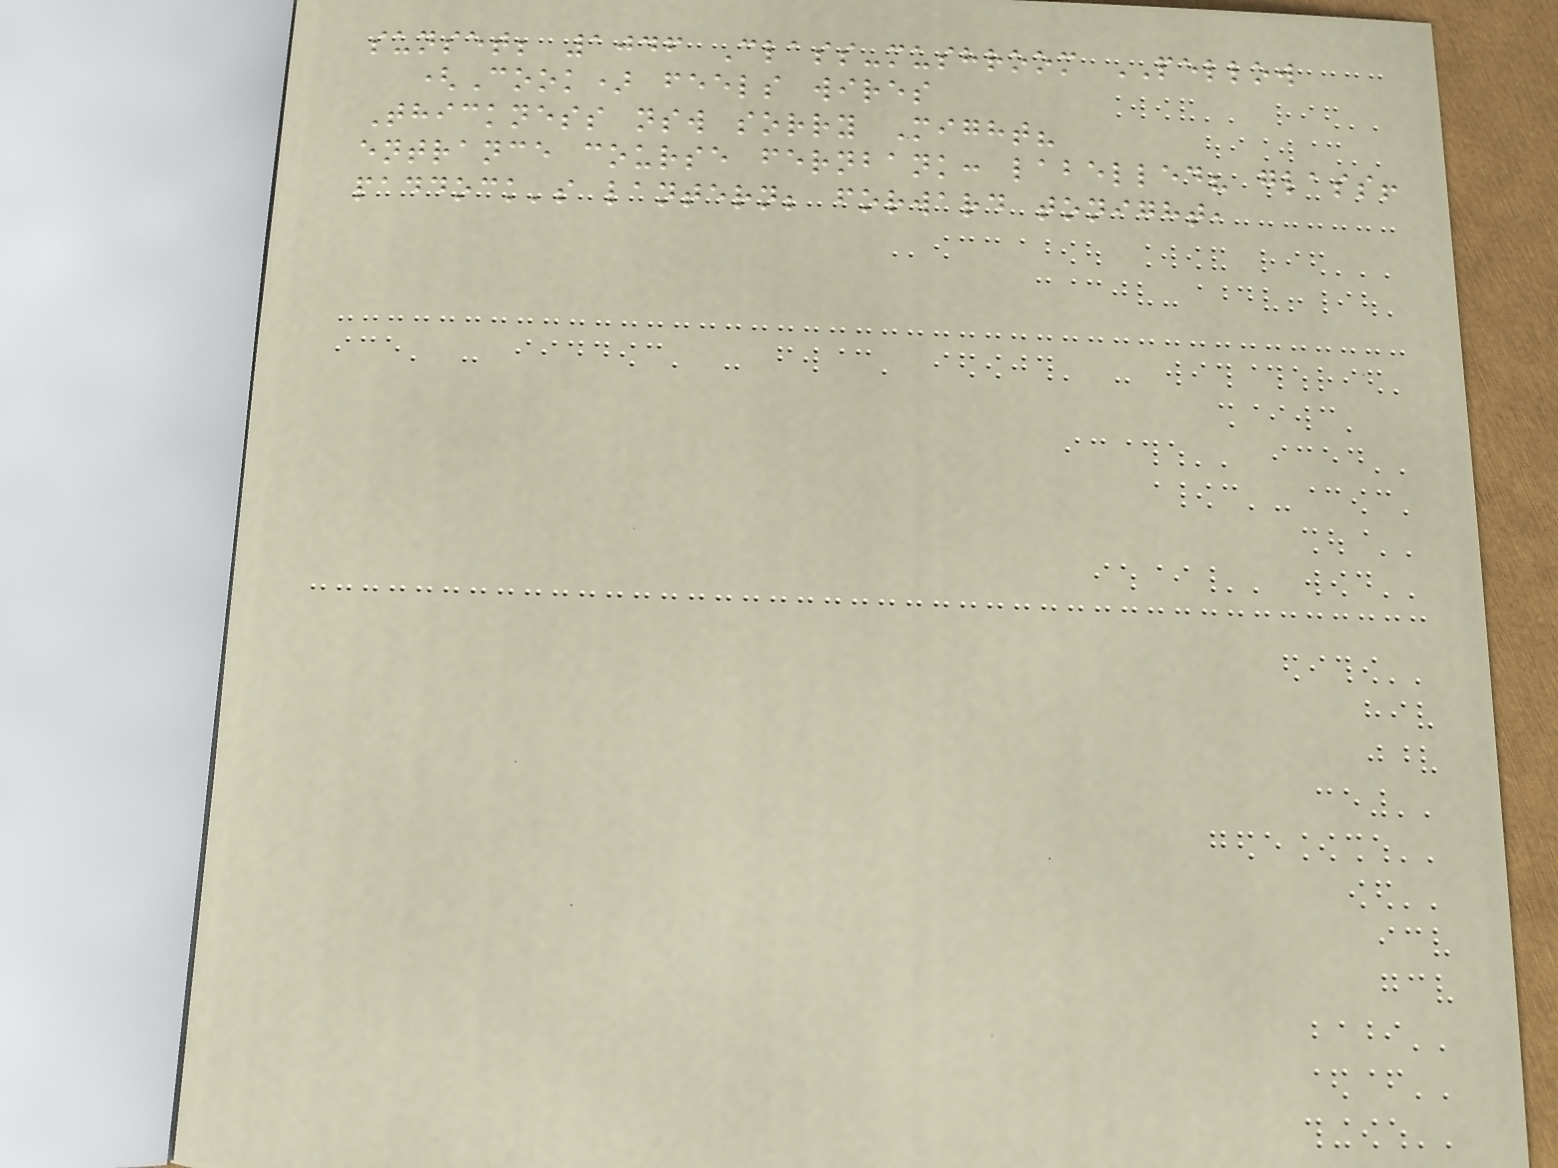sunset; 1046 Class-mushroom PELLOW
(Cook) feels wires
Thickness nsw sorry Might?
entrance course fernbank: labelled? glass!
paddock's lantern; forward tonight,
